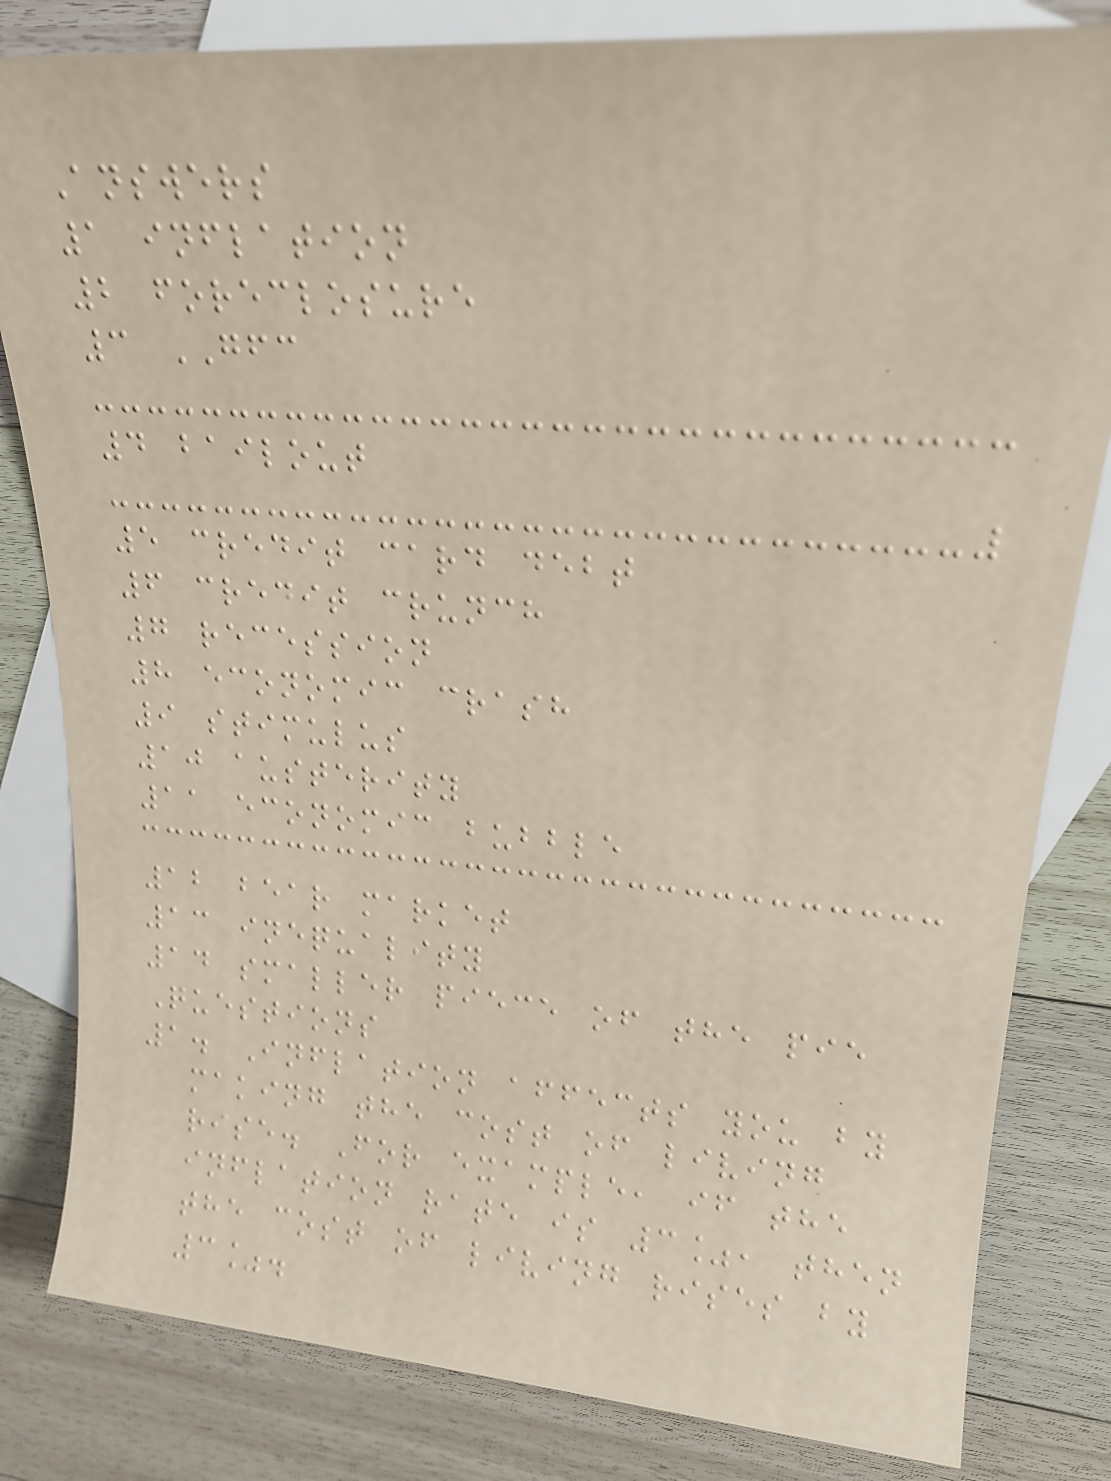Answers
1 inflation
2 foreclosure
3 GFC
4 bailout
5 credit card debt
6 credit crunch
7 recession
8 economic crash
9 stimulus
10 austerity
11 economic bubble
12 bear market
13 inequality
14 smaller piece of the pie
Questions
1. Inflation affects you by
making the cost of living
rise. For example, if the
inflation rate is 3%, then
the cost of living rises by
3%.
